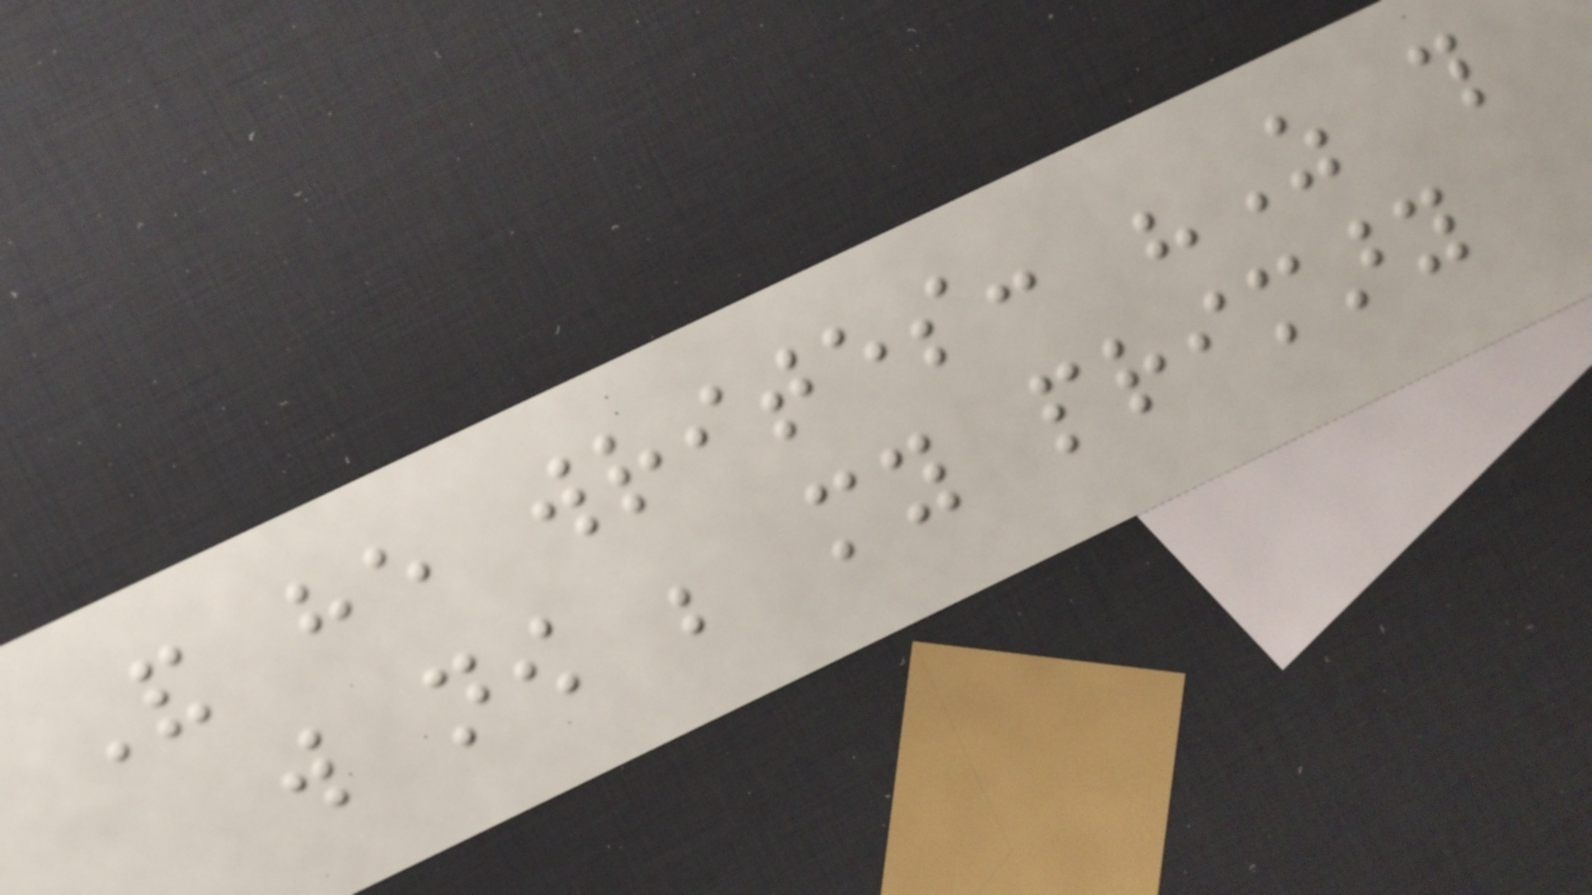And he writes: "As this
will now be my primary
